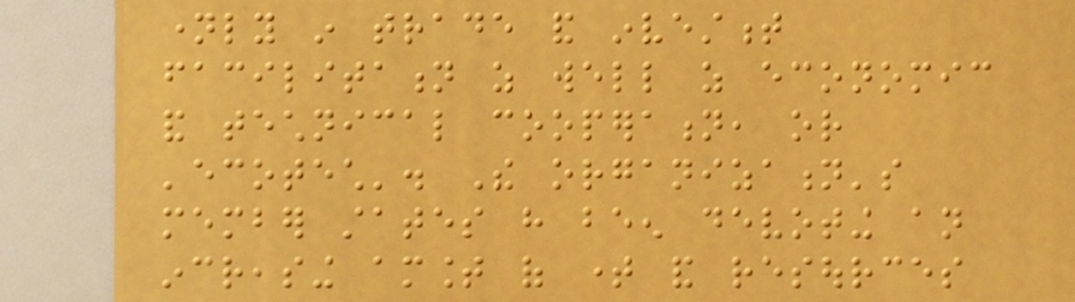namely in trade and investment
facilitation as well as economic
and technical cooperation, or
'ecotech'. The organization's
member states have been devoting an
increasing amount of time and resources
